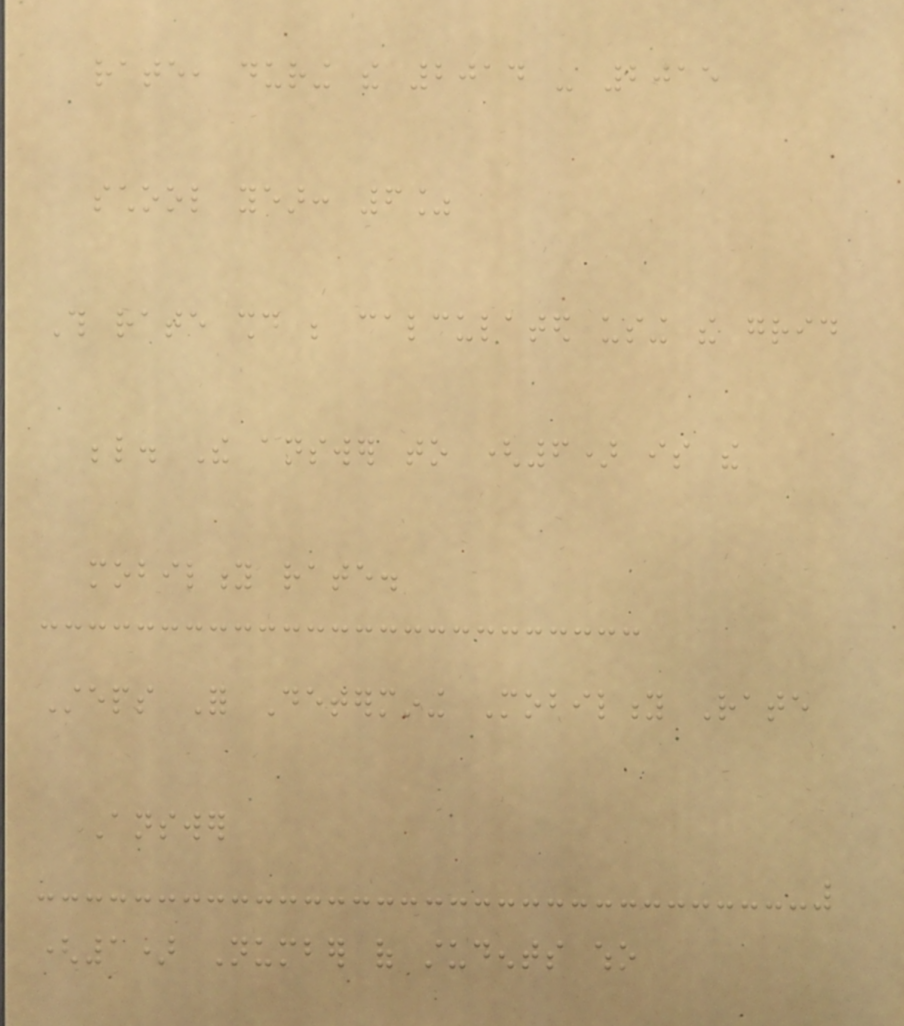rate, during the 2014 - 2015
school year: 6%
This rate should be calculated using the grid
below. The answer to (6) is the
mobility rate.
Steps For Determining Mobility Rate
Answer
(1) Number of students who
